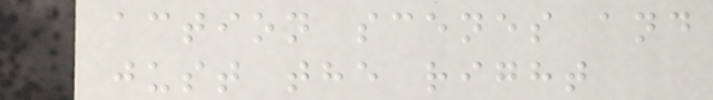action scenes and
just the right
